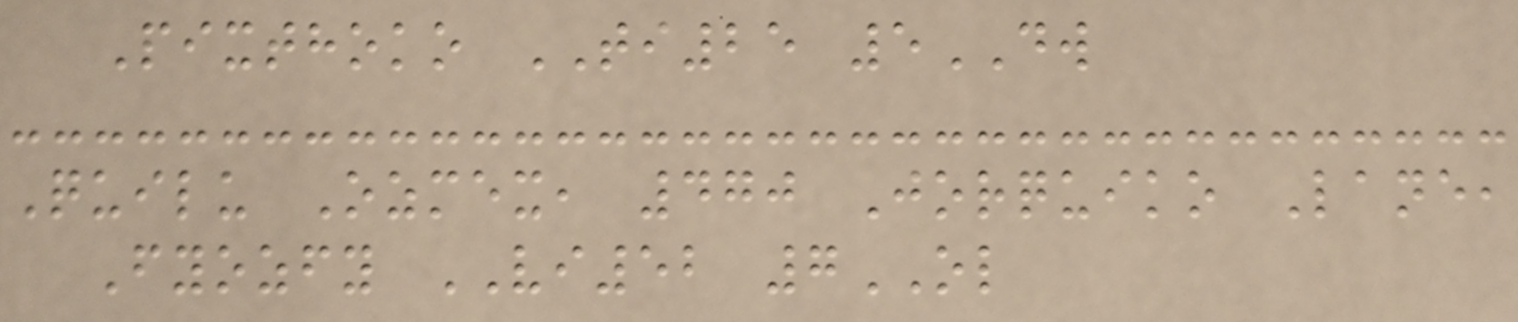Pixthoko TI25 5DW
Quilu Ozmex, 470 Jorquiko Lane,
Fyozfy VI52 7OL
